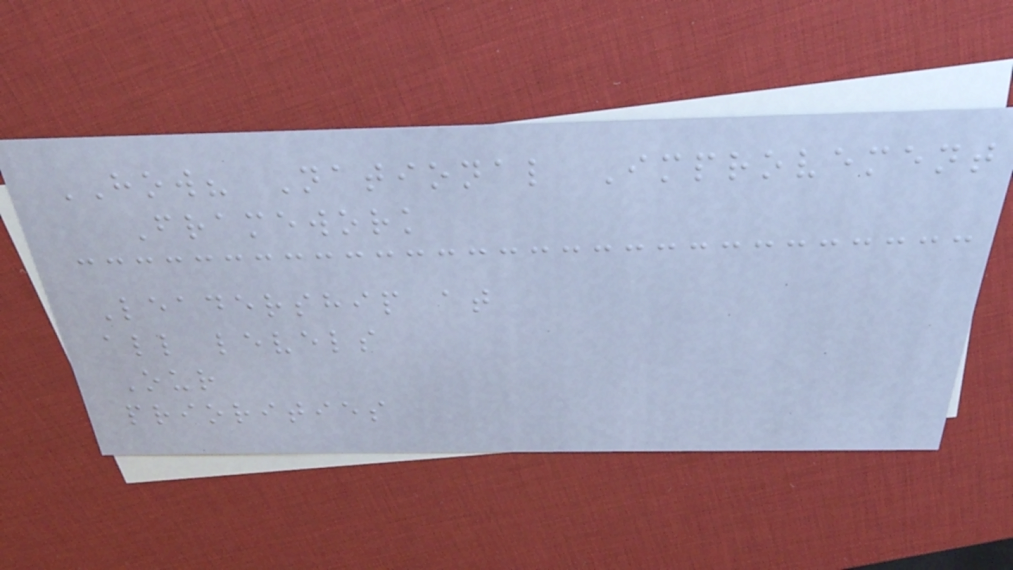HOW? National Improvement
Framework
Leadership at
all levels
Our
priorities
